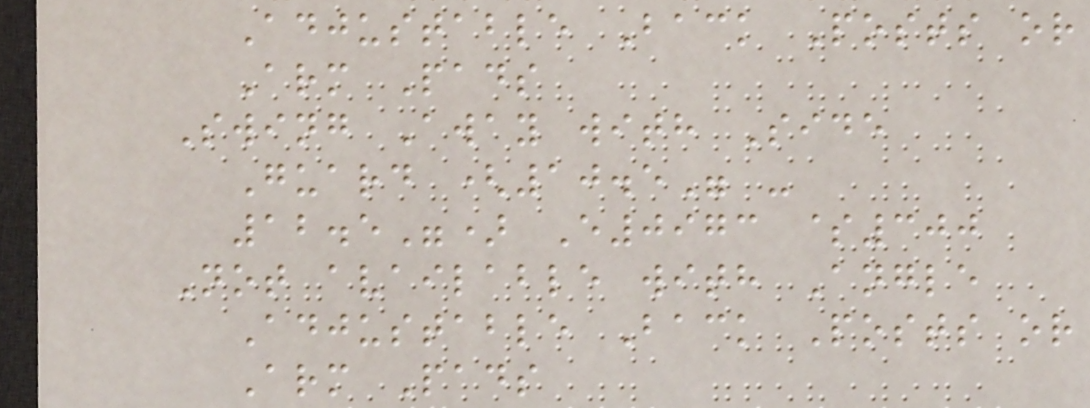Adjustable Back Posts or
Arm Pads
Swing Away with Side
Guard (10.5" -
12.5") E0973 $300
Not available with Angle
Adjustable Back Posts or
Arm Pads
